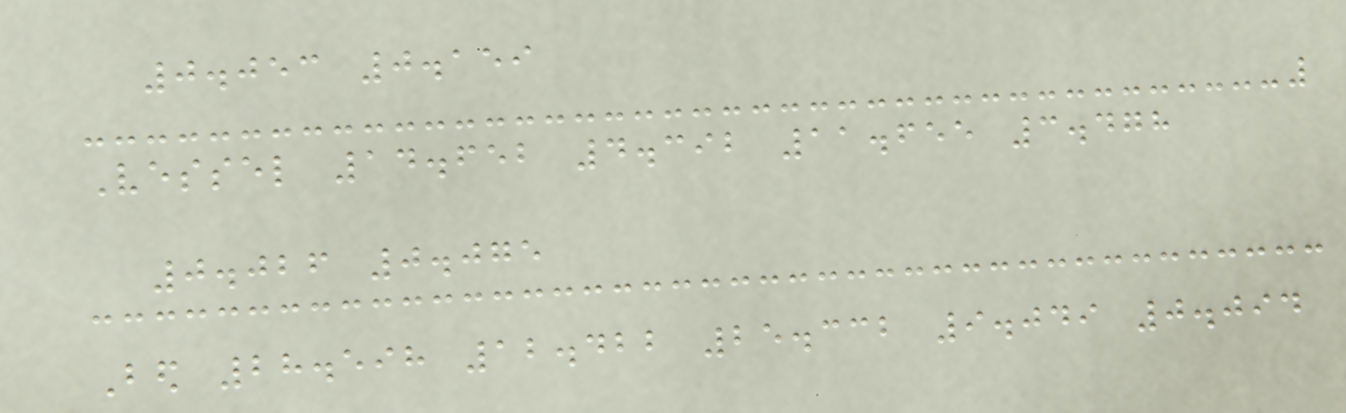0.053 0.159
Vessel 14.652 4.392 11.655 3.478
0.026 0.075
Bed 28.598 12.422 25.332 9.049 0.094
